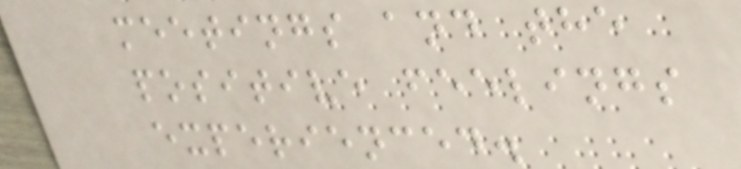meetings and the
positive feelings
experienced.
